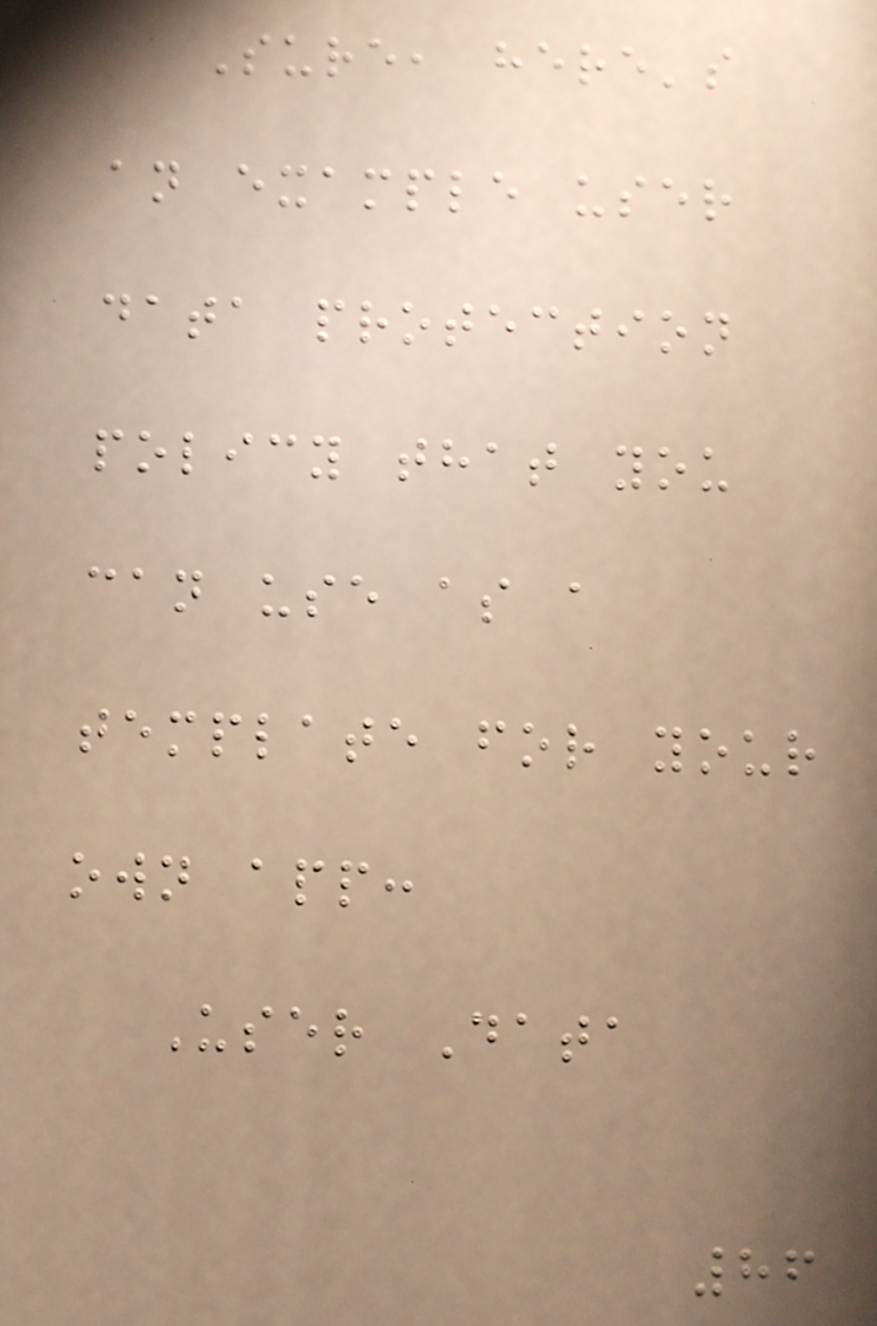Sure, here's
an example user
data protection
policy that you
can use as a
template for your
own app:
User Data
86
